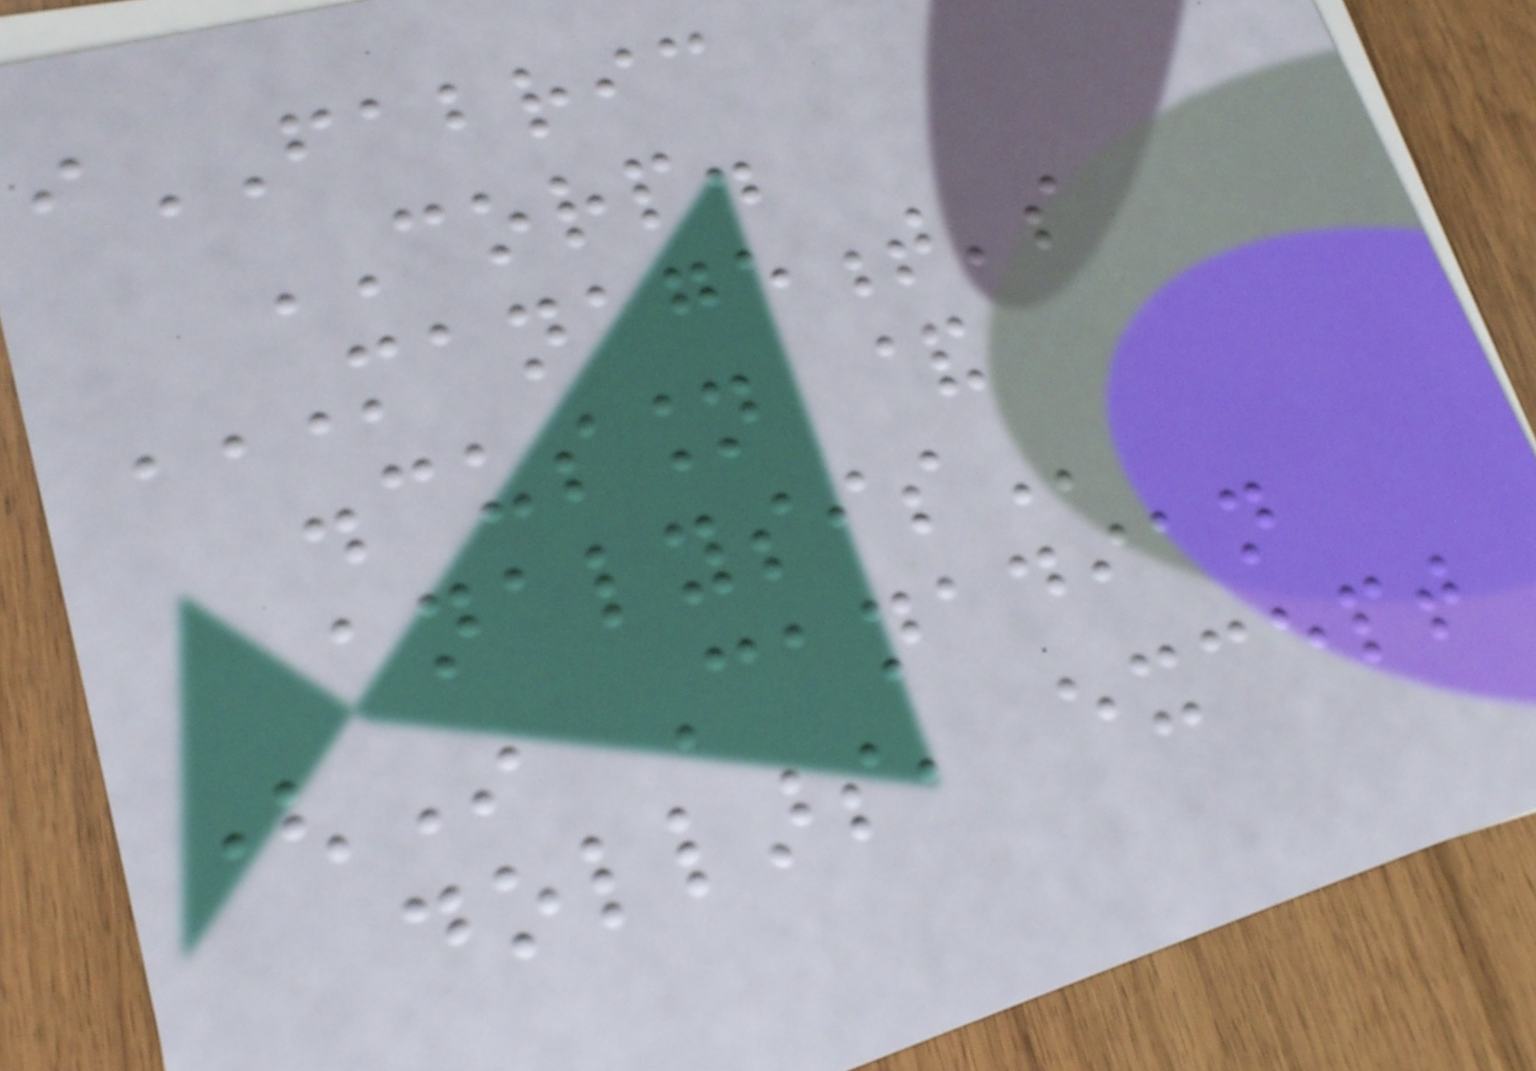iFABRIC
CORP.
MANAGEMENT'S
DISCUSSION &
ANALYSIS
(In Canadian
dollars, except
